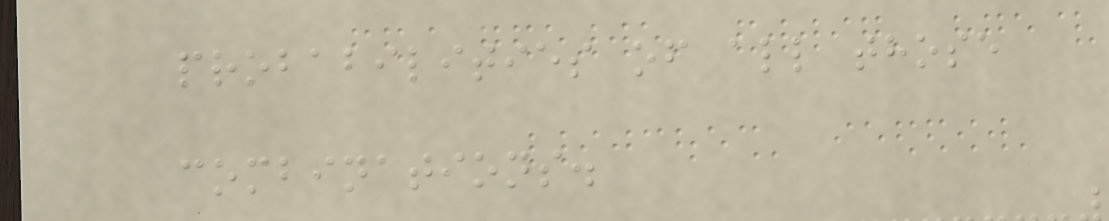probabilities of all those
combinations.
